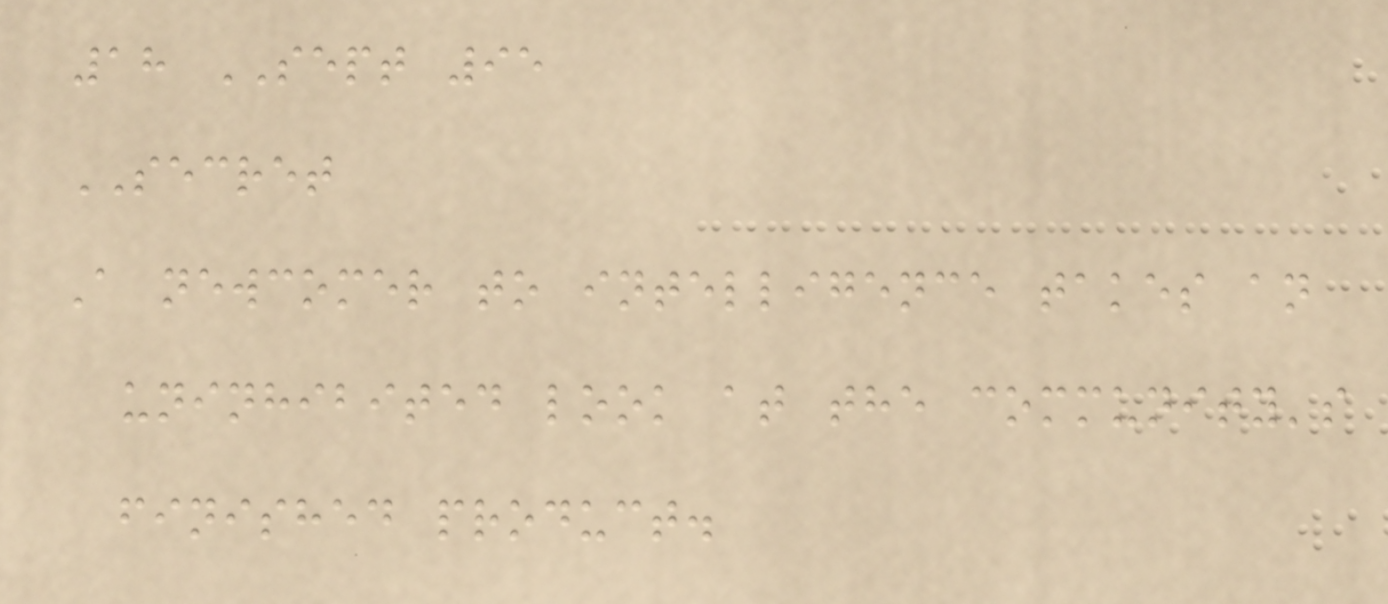18 SEPT 95
SECRET
A newcomer to intelligence takes an
uninhibited look at the community's
finished product.
